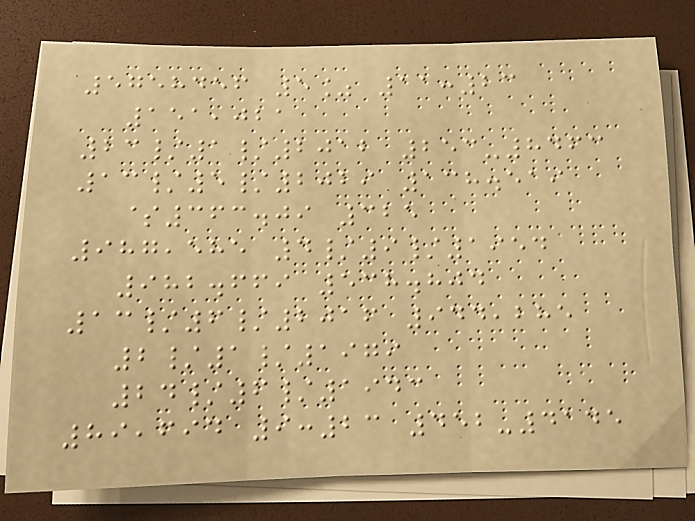5758456 5% 11:23
151,021
23/1/2012 253-8463
13/5/2029 138.519
$363.09 325
987,585 4/9/1954
982.669 538.804
13/6/2016 944,285
2/1/1979
24/6/1943
89,694 9:23 452-4145
